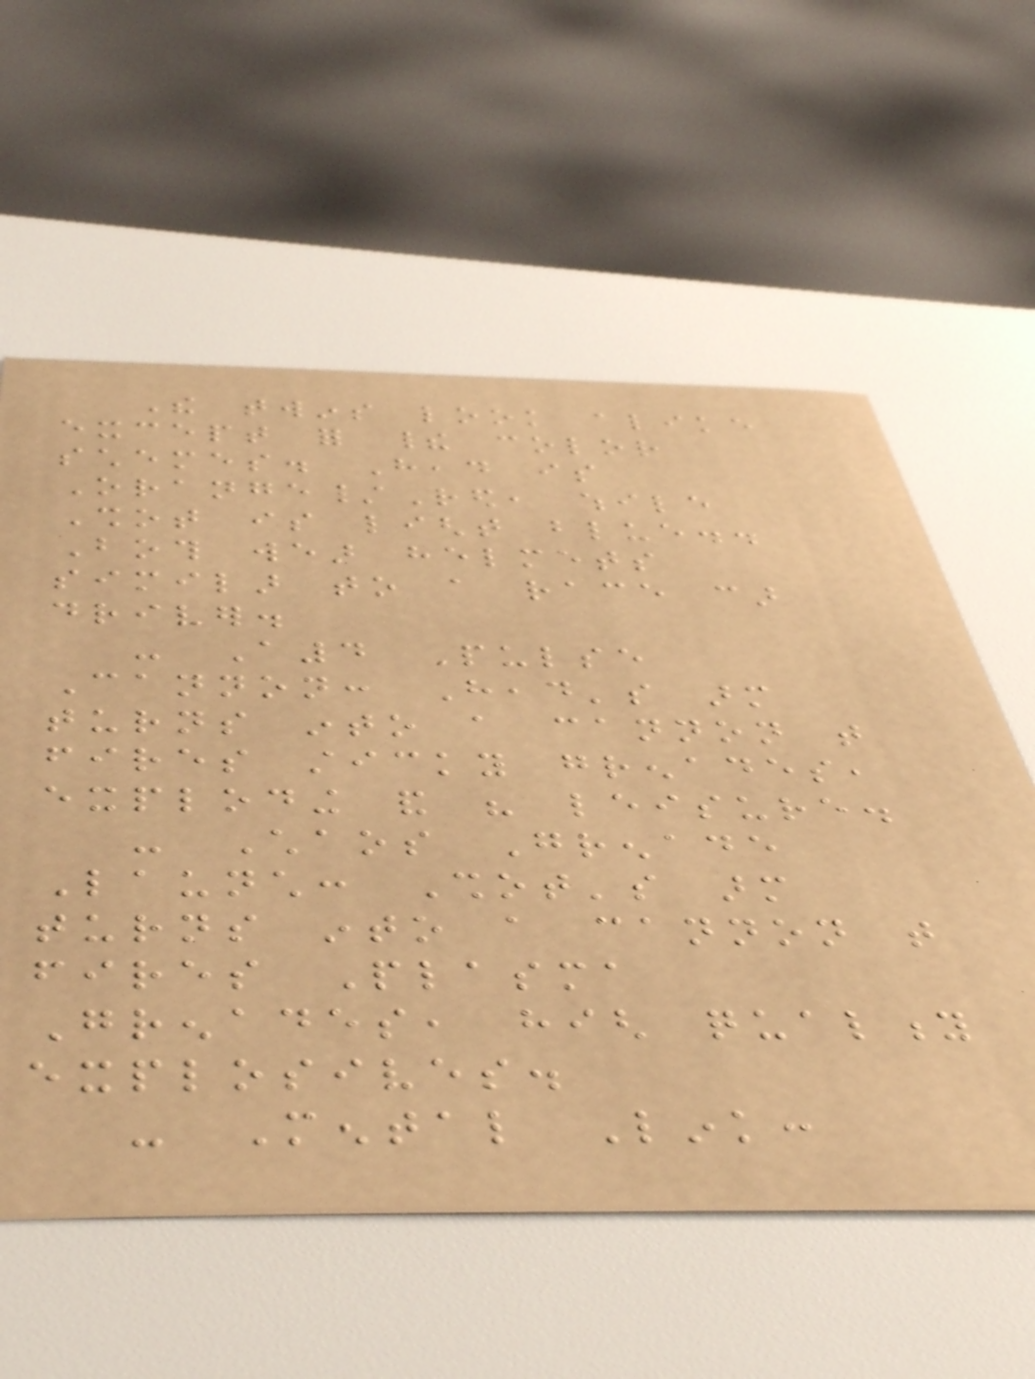The twins look alike
except for their color
schemes. Head is
Orange/Red, while
Shot is light blue..
Both wear helmets
similar to a race car
driver.
- A4 Pulse
Cannon: Head's arm
turns into a cannon that
fires sticky grenades,
exploding and his leisure.
- Chaos Grenade
Launch: Shot's arm
turns into a cannon that
fires Plasma
Grenades, high quality
explosives.
- Mental Link:
